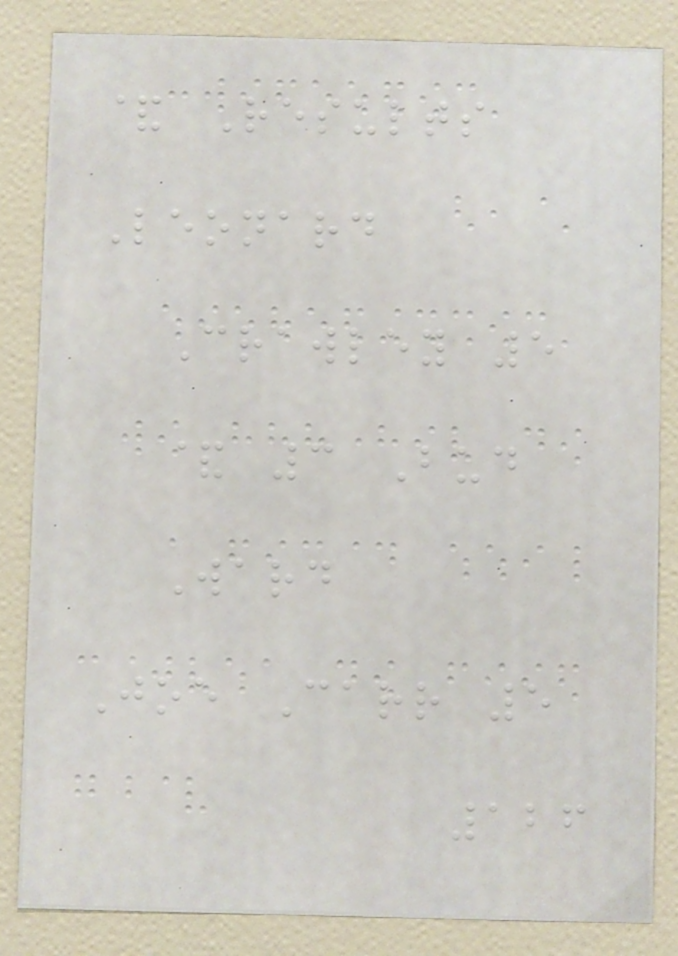& Results
Leonard
Crawley 5
& 3 Bud
Ward
Joe Carr 5
126
